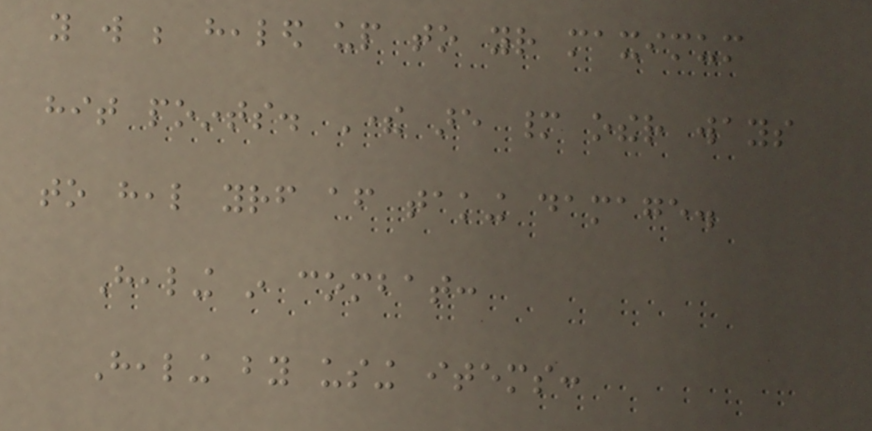you will be healed up to your maximum
hit points. There are many other ways
to heal yourself after taking damage.
Healing in combat:
Healing by using items:
